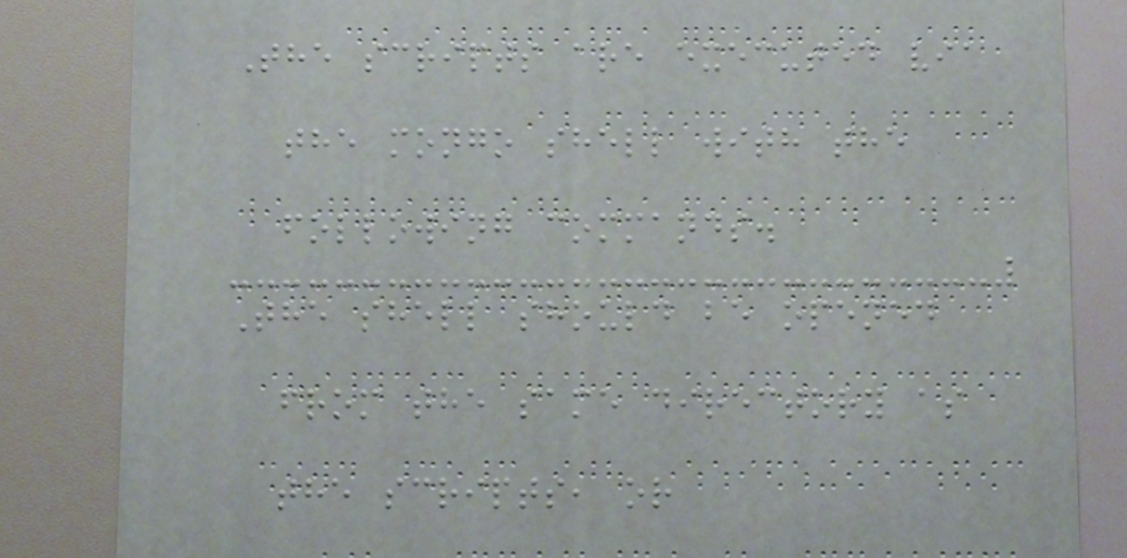The scripts are executed via
the mongo shell with the
following commands.
The shell should be opened
from the same directory as
the scripts, or
